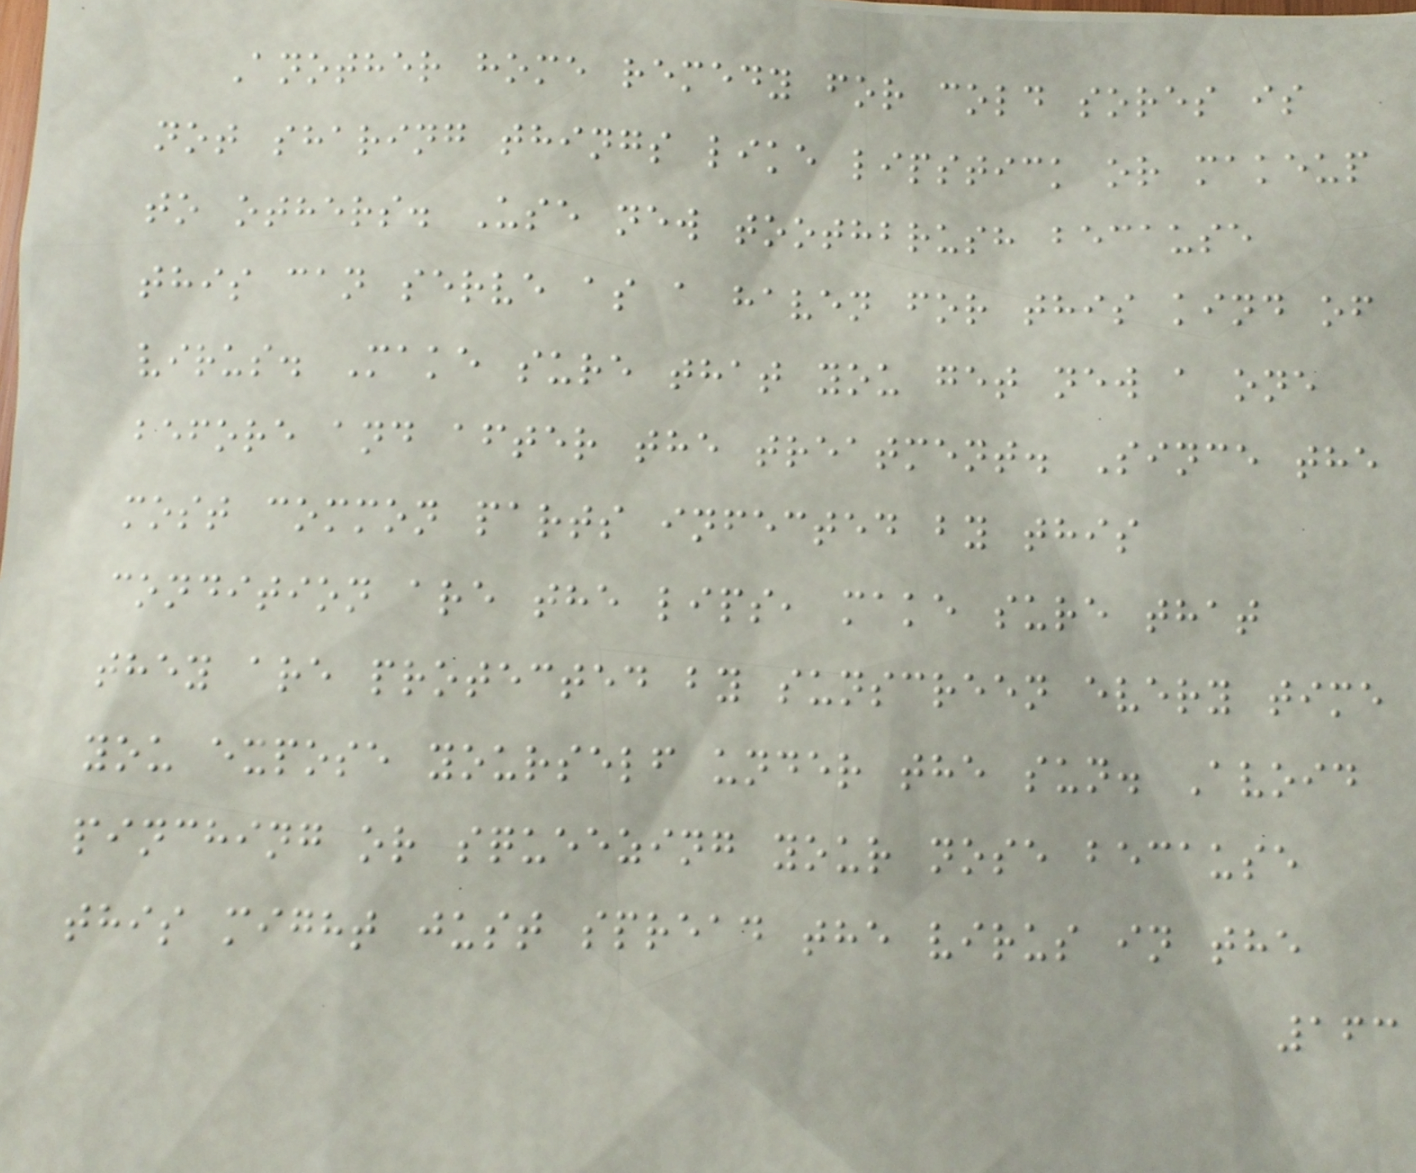Another home remedy for cold sores is
not sharing things like lipstick or makeup
to others. Use new toothbrush because
this can serve as a haven for this kind of
virus. Make sure that you get new a one
before and after the treatment. Since the
most common parts infected by this
condition are the lips, make sure that
they are protected by sunscreen every time
you expose yourself under the sun. Avoid
pinching or squeezing your nose because
this might just spread the virus in the
163
